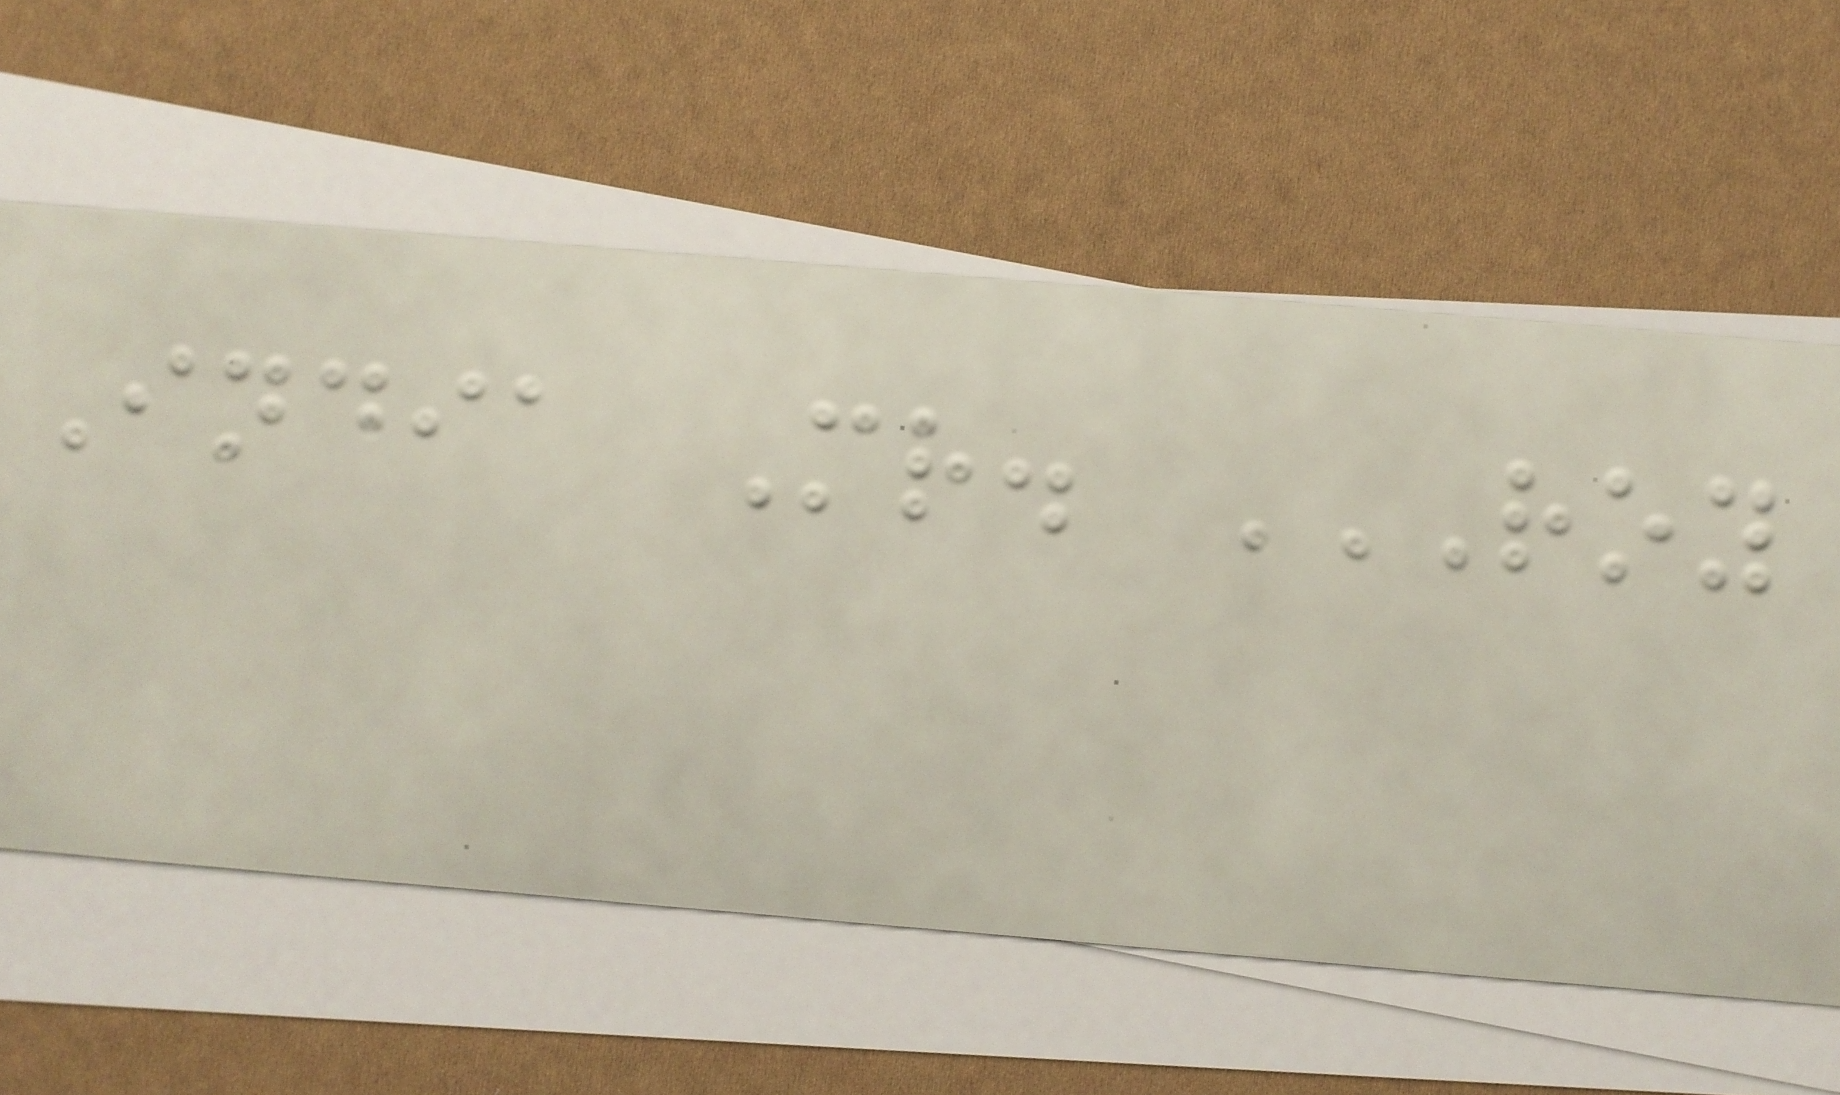India Mr. ROY
